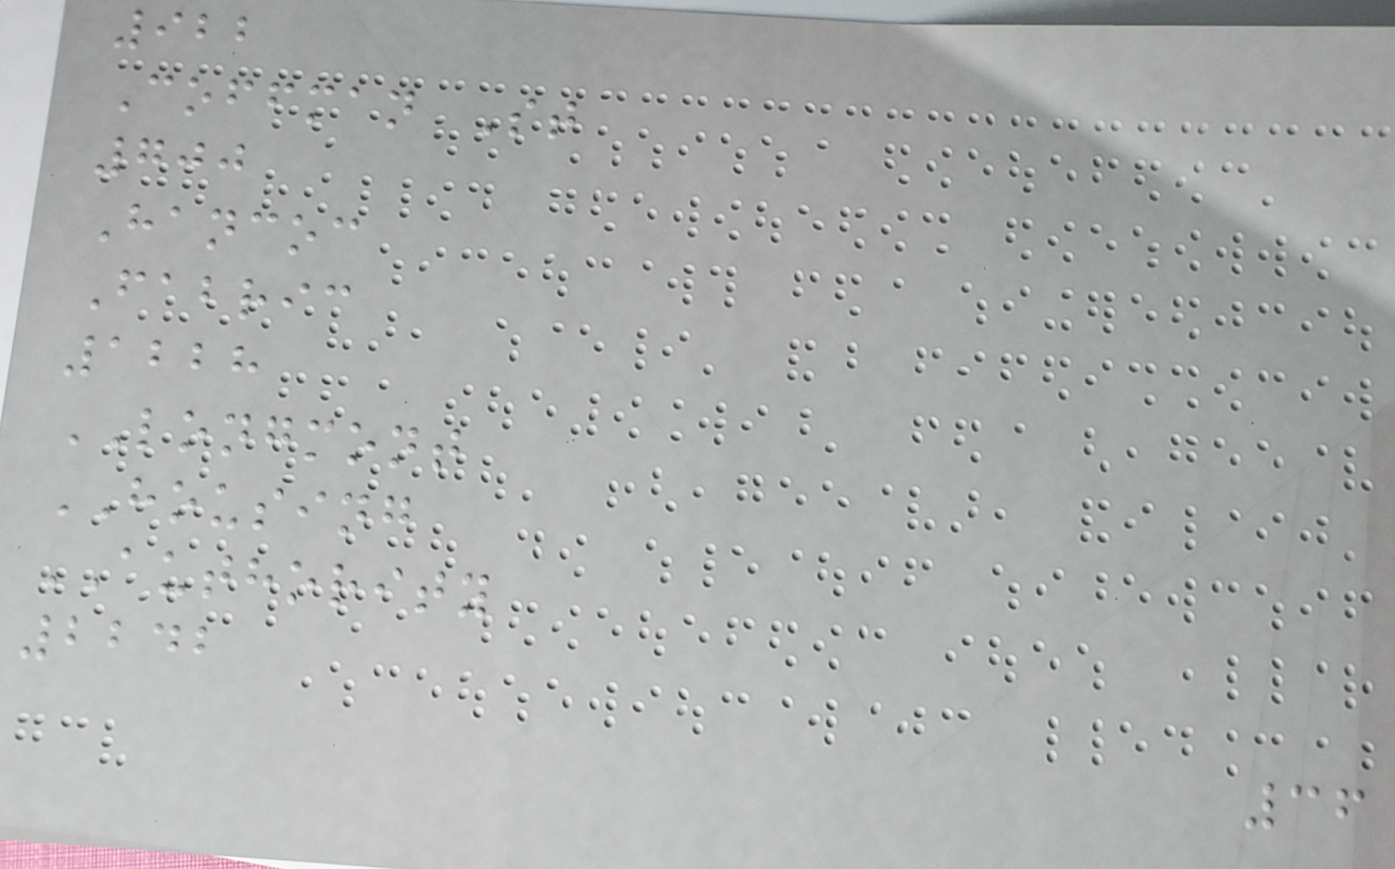922
Coffman St
700
Hancoc
Fabric
1228
LONGMONT
HOUSING
AUTHORITY
2242
36
